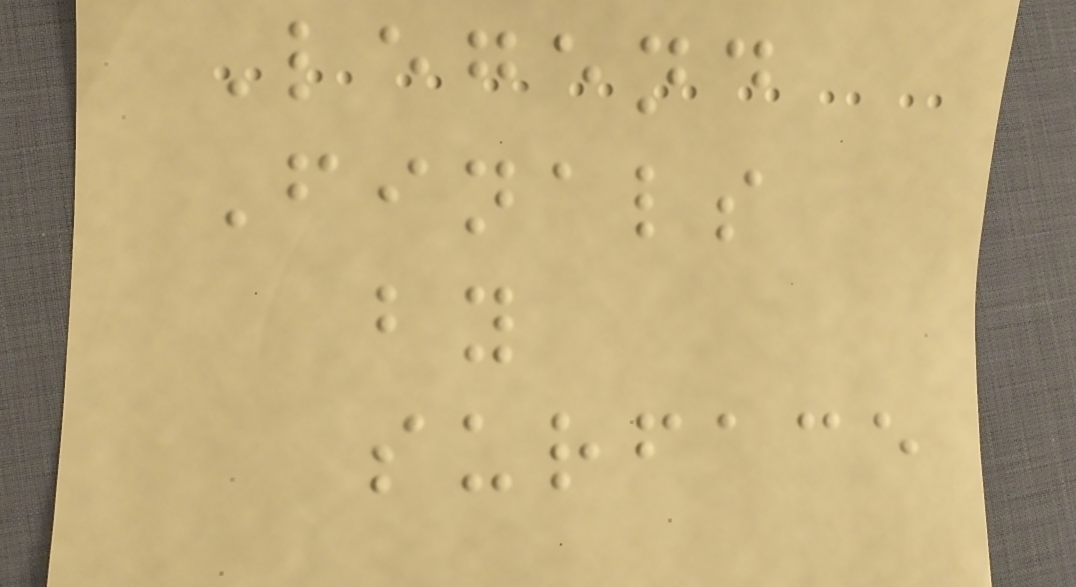Legend
Finals
by
surface
